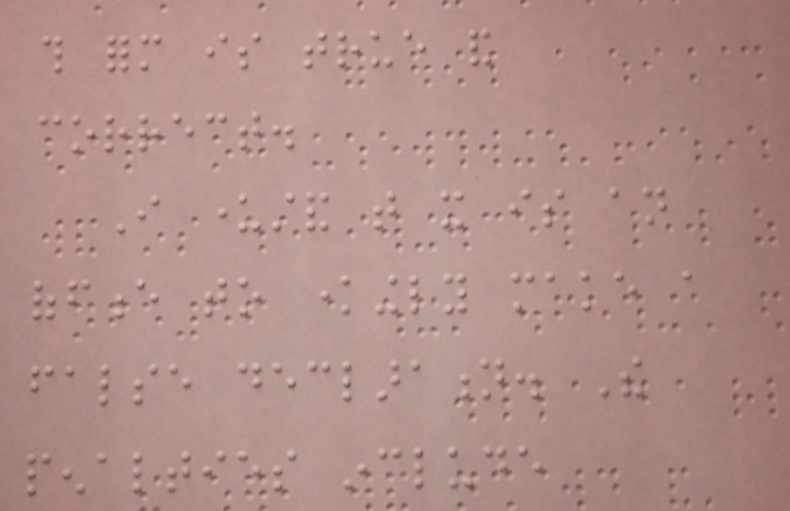this form is true and
correct.
I understand that it is an
offence to knowingly make a
false declaration. The
penalties include
